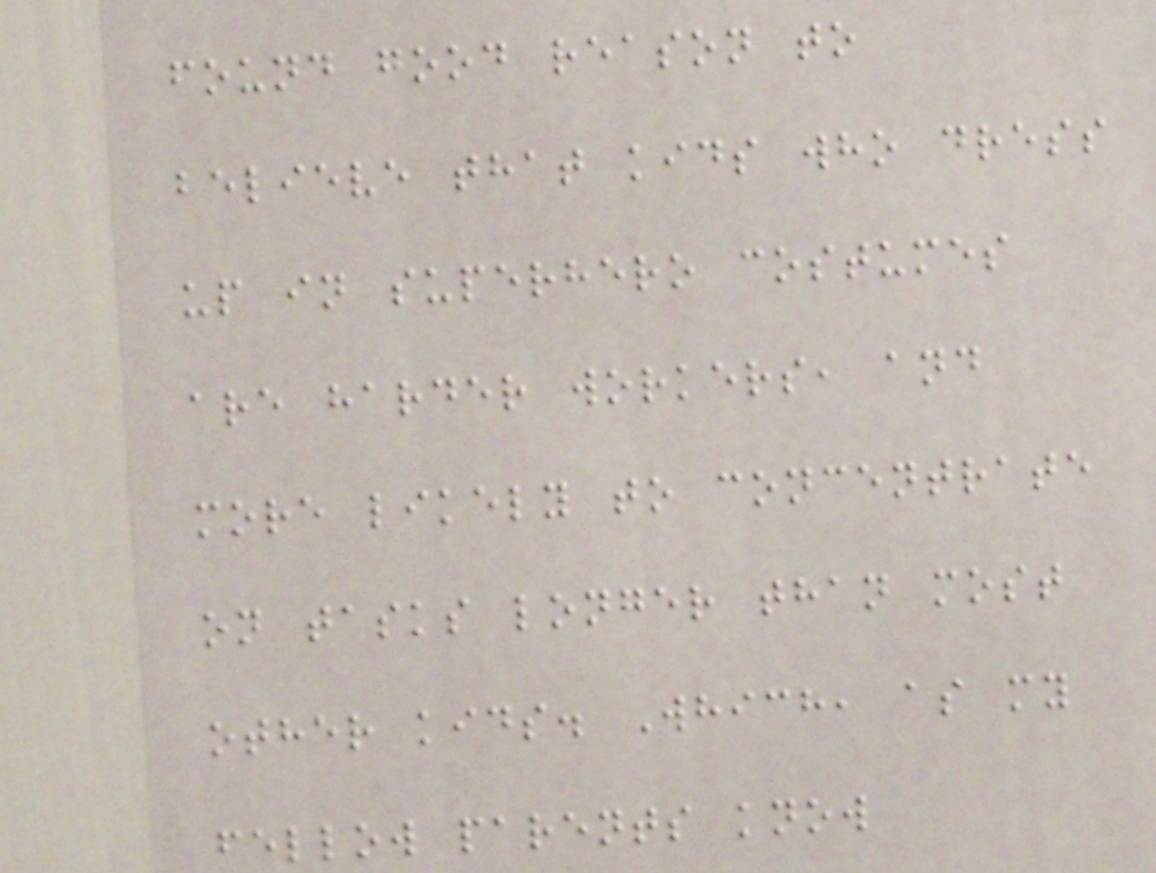found good reason to
believe that kids who dress
up in superhero costumes
are harder workers, and
more likely to concentrate
on tasks longer than most
other kids. Which, as my
fellow parents know
